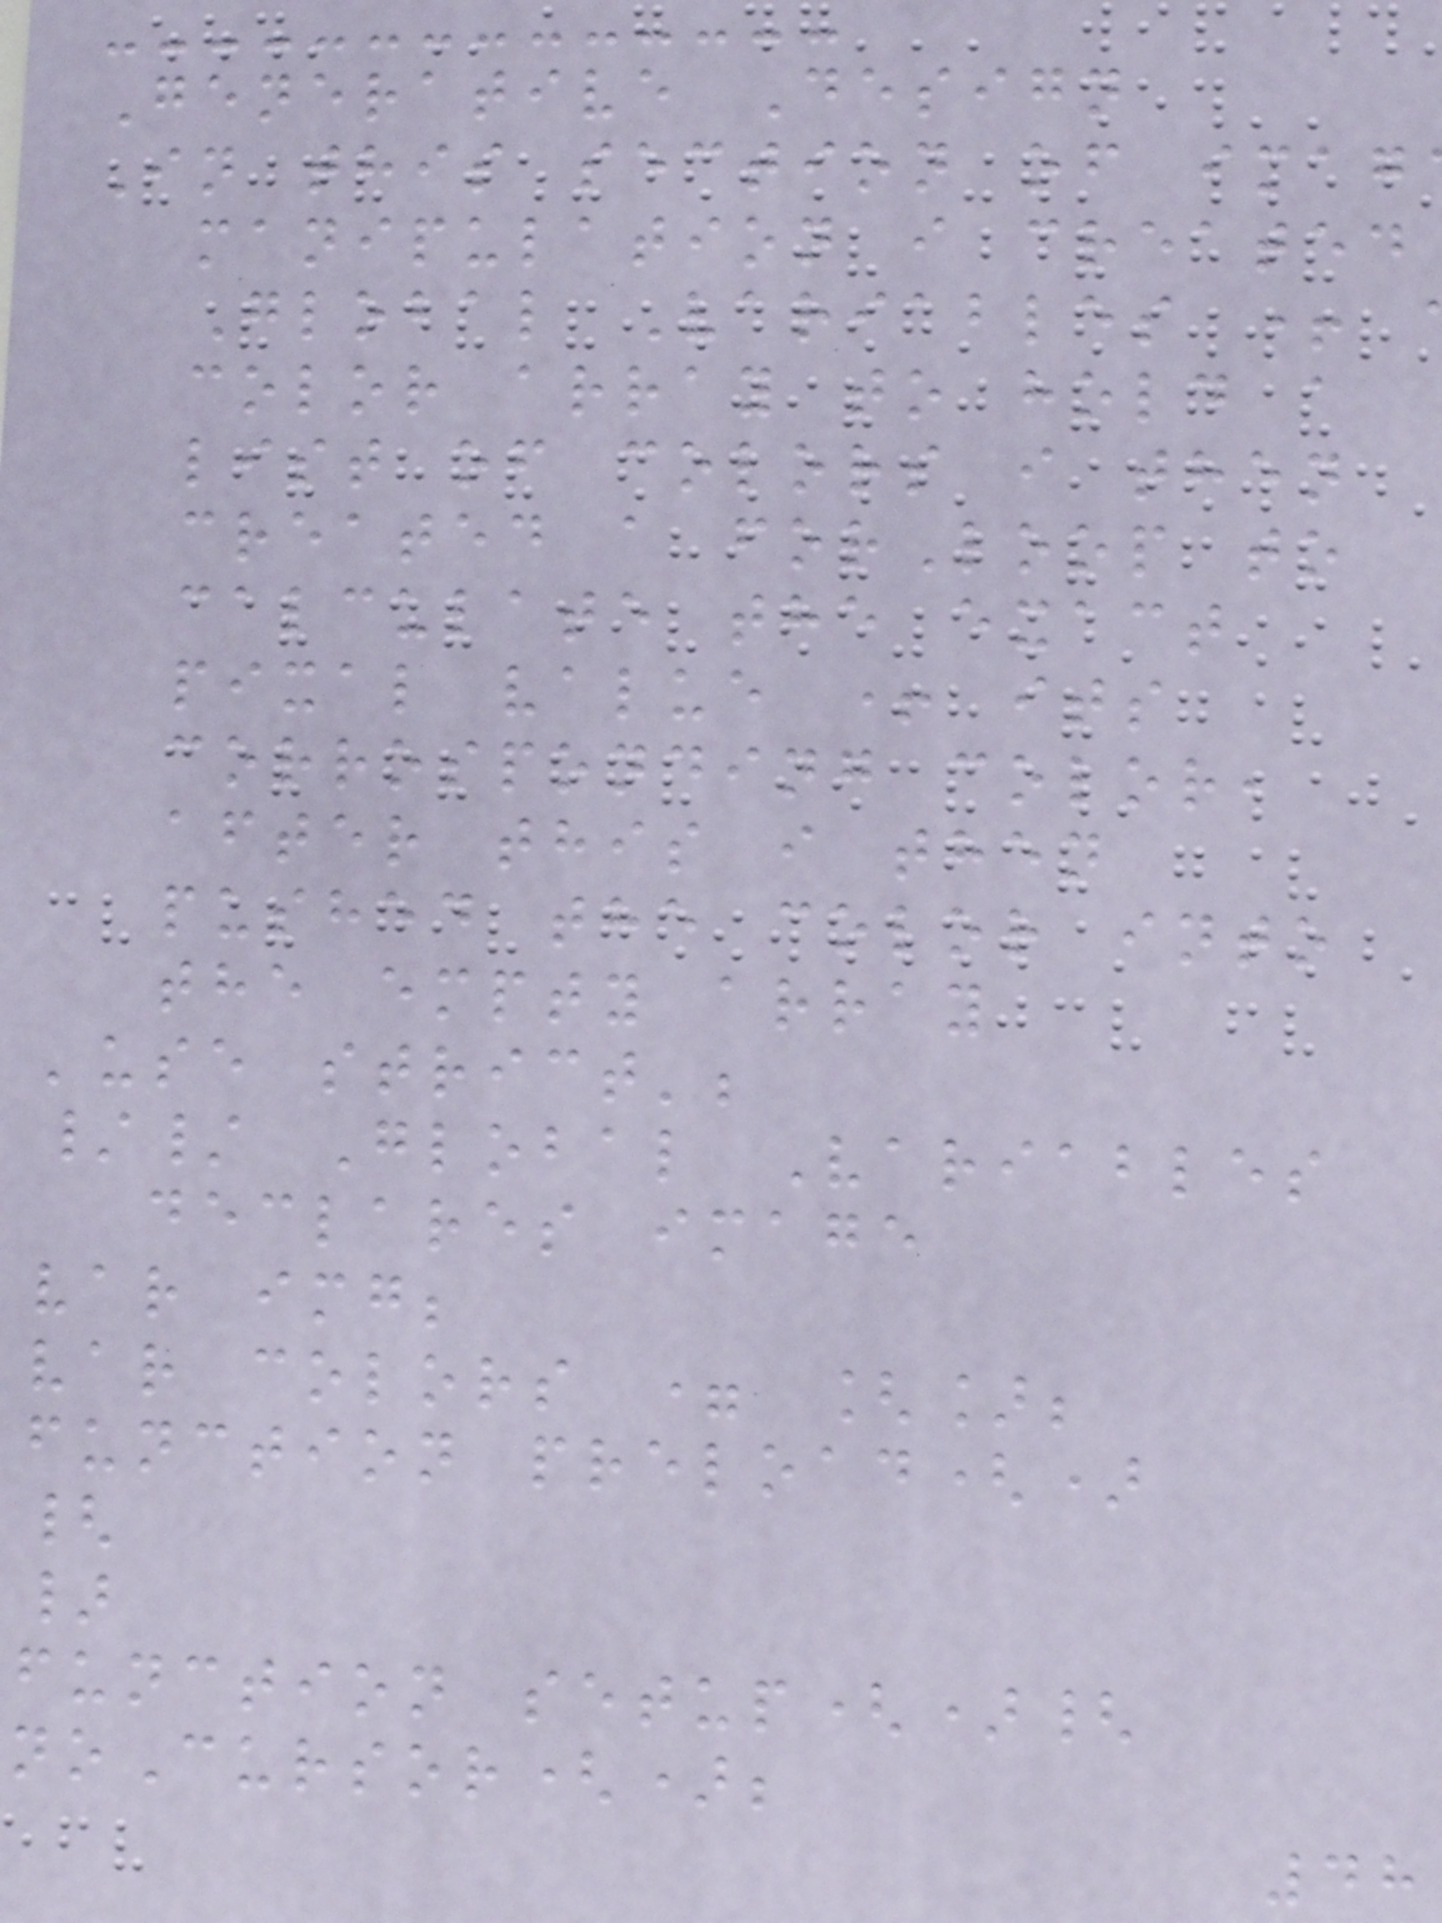Generative Design
In this section of imag
manipulation i created
Global Variables +
color array to hold a
list of colors i then
created a forLoop to
calculate the exact
pixal value + its
corrosponding color,
after this i then
pushed the color into
the empty array
'use strict';
// Global Variables
declares image
var img;
var colors = [];
function preload()
{
}
function setup(){
noCursor();
48
